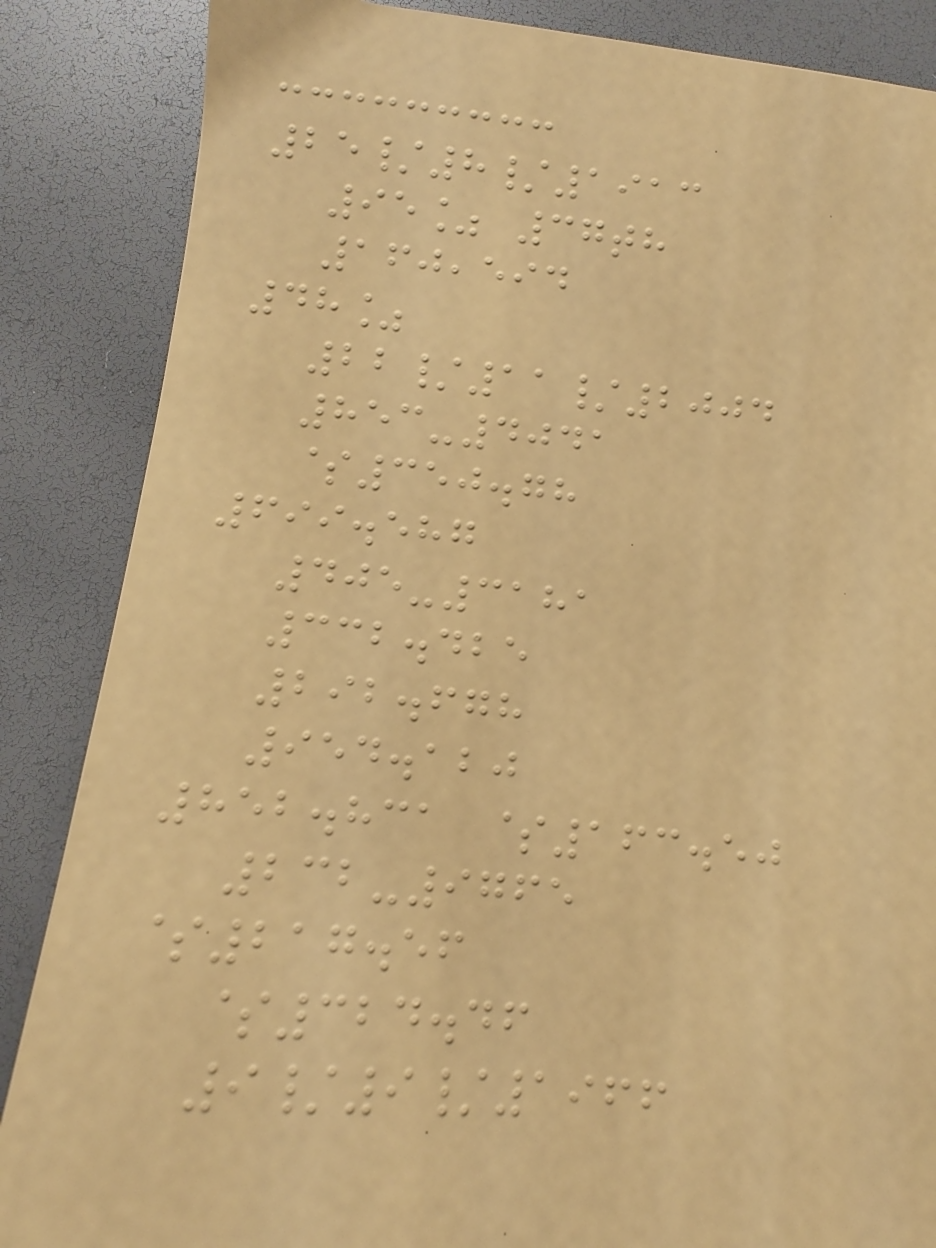25/8/1913
95% 37th
160,594
48%
22/11/2004
853-4041
$350.78
699.587
405-3181
332.425
292.678
954.120
852.831 $163.50
232-9765
$217.56
$324.46
9/9/1966
